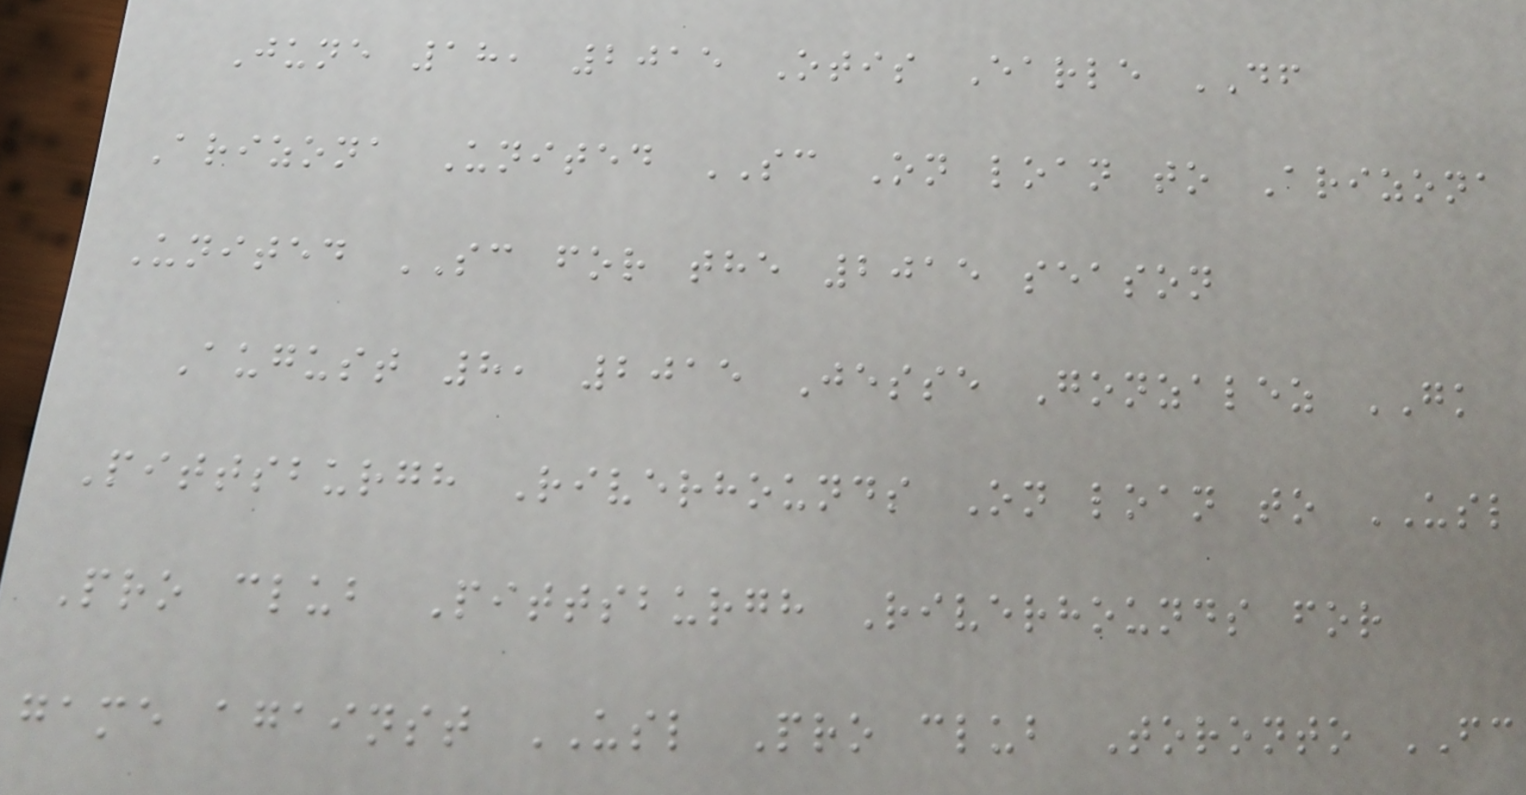June 18, 2015 Otis Earle DF
Arizona United SC On loan to Arizona
United SC for the 2015 season
August 8, 2015 Jesse Gonzalez GK
Pittsburgh Riverhounds On loan to USL
Pro club Pittsburgh Riverhounds for
game against USL Pro club Toronto FC
